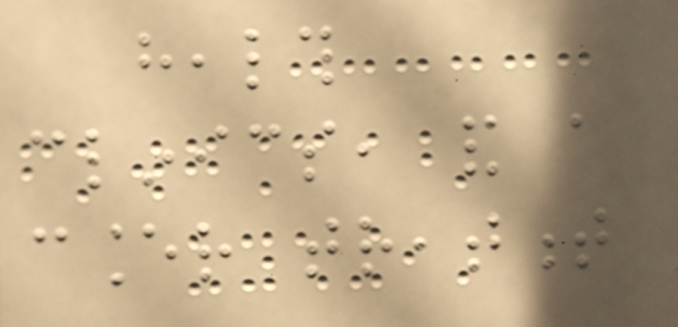health
clinics, and a
cancer treatment
